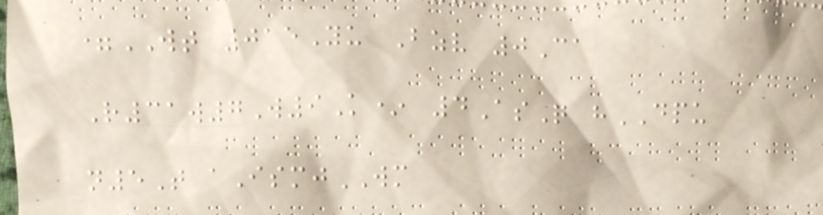=WT 015Yu Bzv 0Ca
R31w7W9K* 4AsQ hDPU
n5T aIsmjWM
